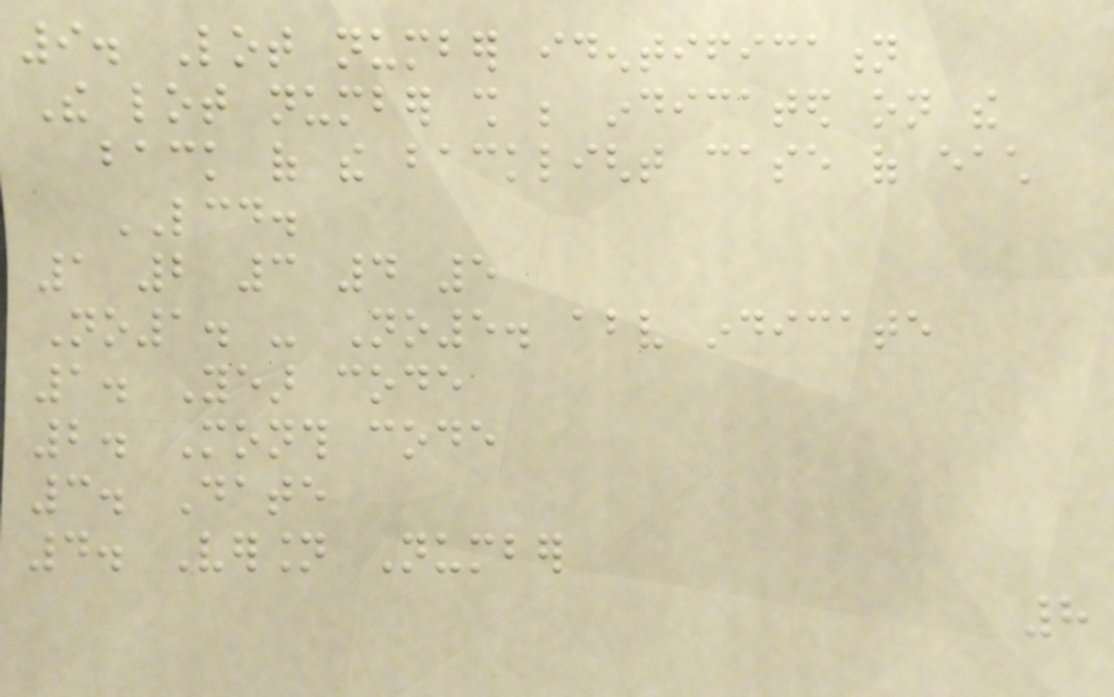9. Lot number identification
The lot number shall be indicated on the
back of the backlight case of each
LCD.
1 2 3 4 5
No1. - No5. above indicate
1. Year code
2. Month code
3. Date
4. Version Number
8
